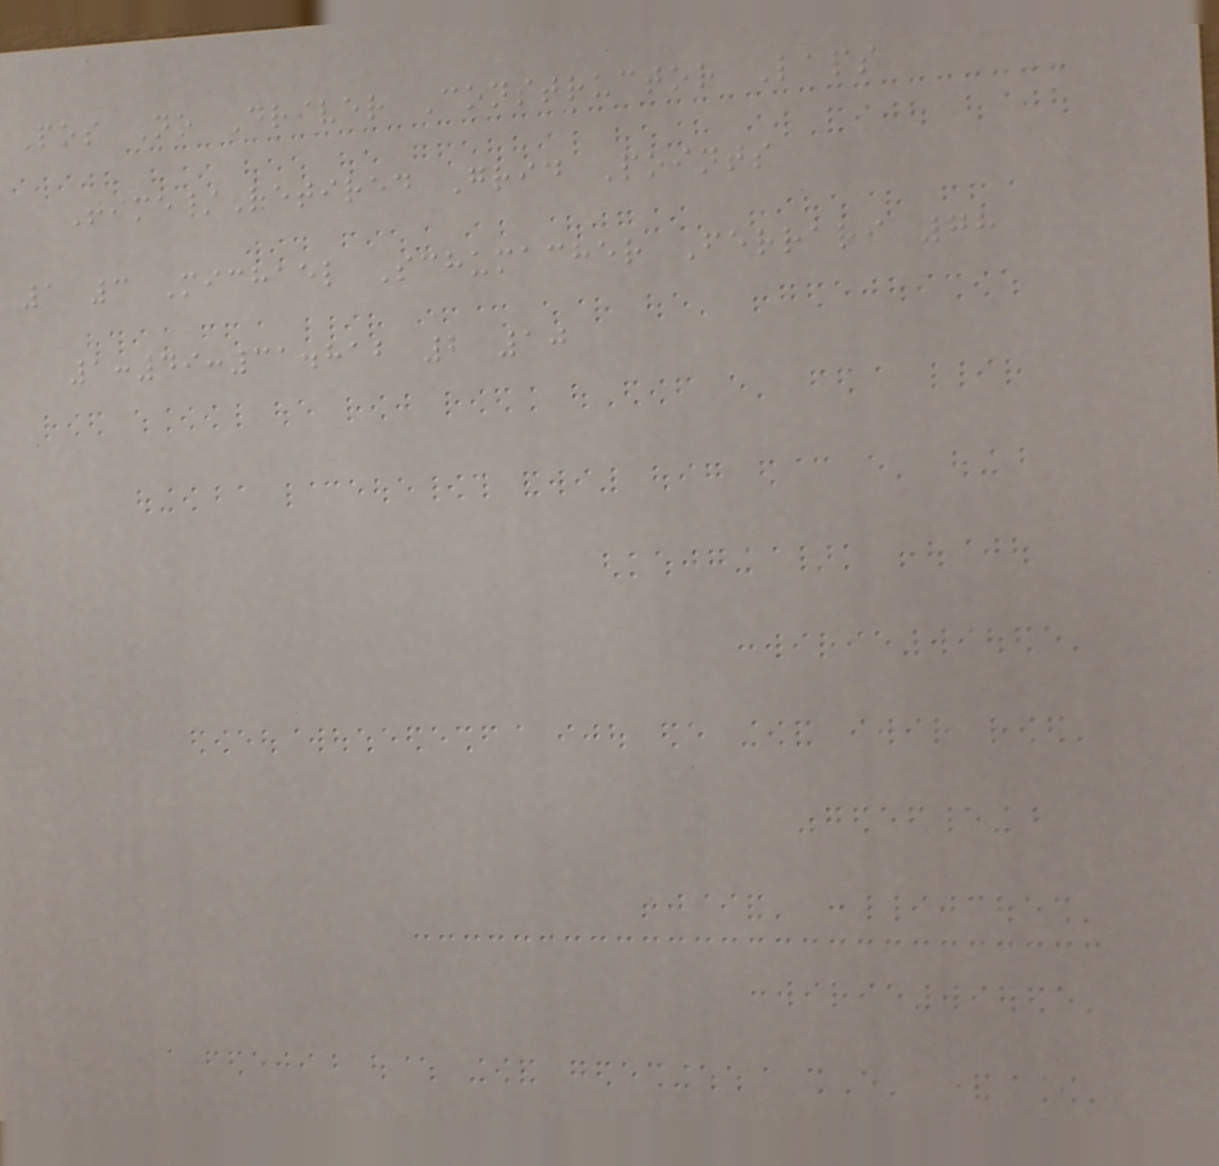Pos No Driver Constructor Laps
Time/Retired Grid Points
1 3 Michael Schumacher Ferrari 78
1:49:31.812 2 10
